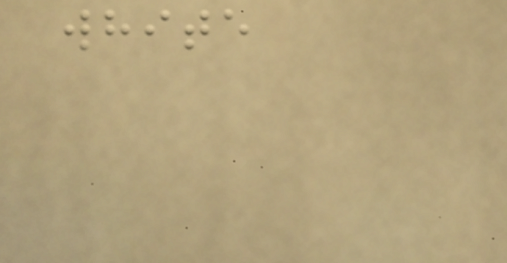white
